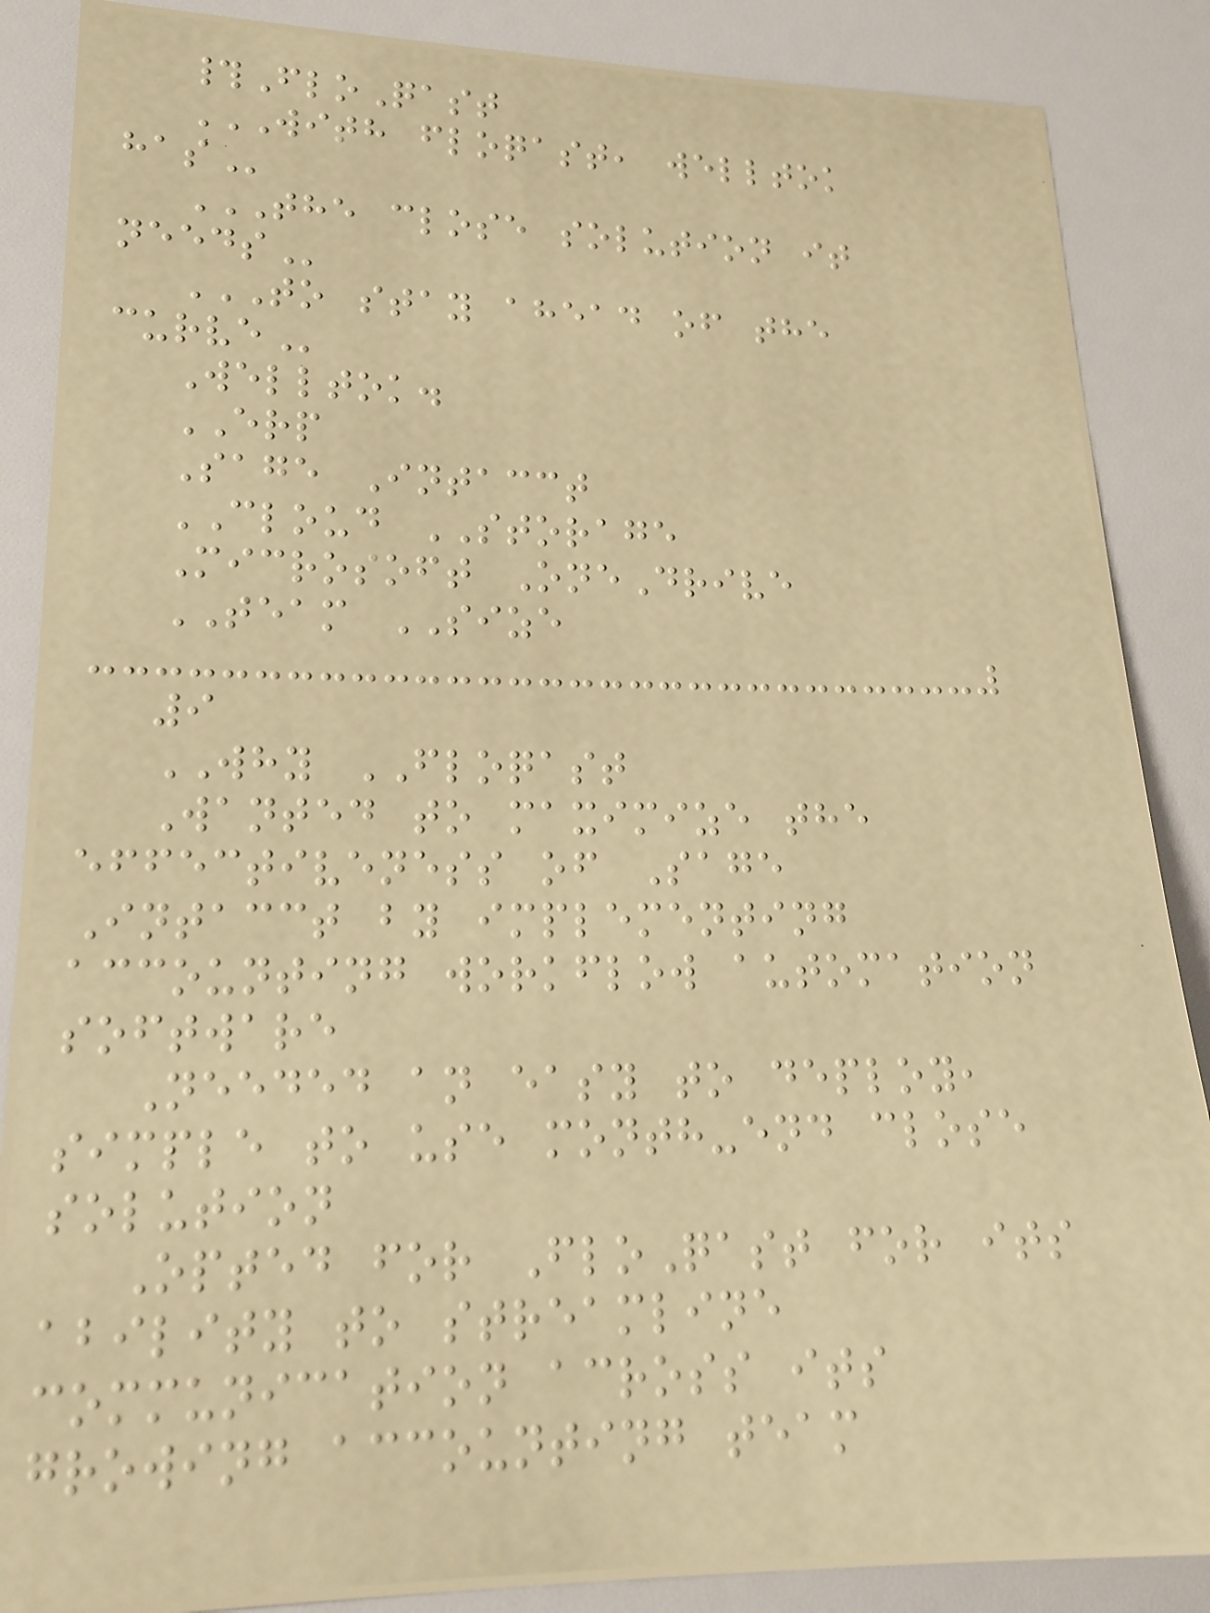#FloQast
WITH FLOQAST, WELLTOK
HAS
THE CLOSE SOLUTION IT
NEEDS
TO STAY AHEAD OF THE
CURVE
Welltok.
ERP
Sage Intacct
CLOUD STORAGE
Microsoft OneDrive
TEAM SIZE
9
WHY FLOQAST
Wanted to maximize the
effectiveness of Sage
Intacct by implementing
accounting workflow automation
software
Needed an easy to deploy,
simple to use month-end close
solution
Opted for FloQast for its
ability to streamline
communication across its
growing accounting team
